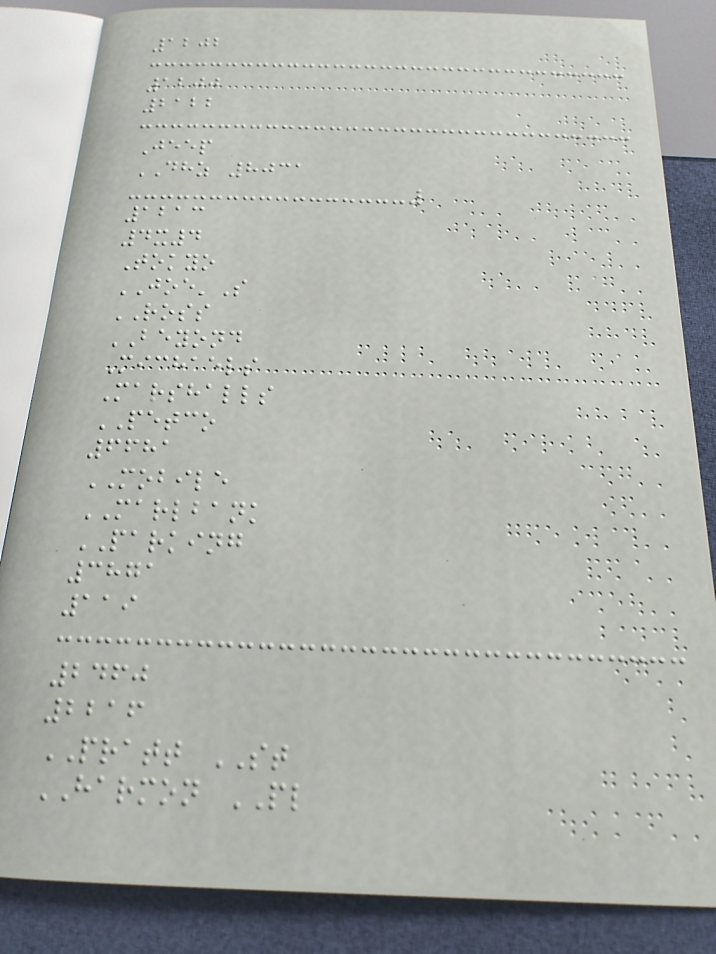1202
1200
2122
Jeep
DHZ 8031
1213
4x4
Tokyo
JOE'S
ROSS
BEYOND
Michaels
Marshalls
PETCO
6681
MOBILE
MARLBANK
PARKING
3871
119
2460
2216
PRATT ST
HARMON PL
